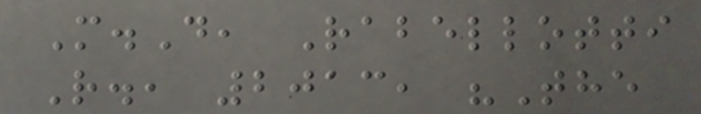M.D, Rabellotti
R., 2013, "The
